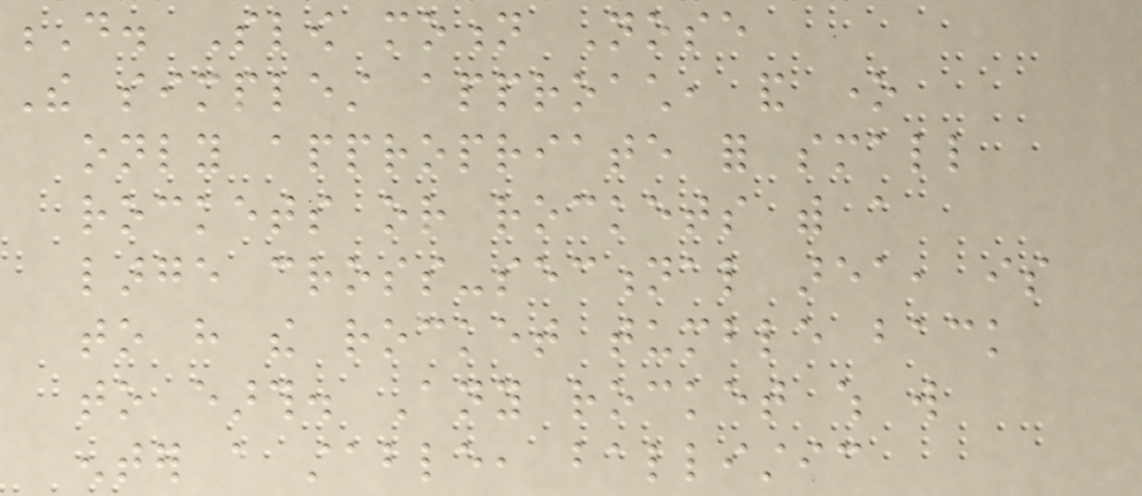D. Slow motion Nose
The simplest approach, and one
only appropriate for small
rockets or rockets with a
large cross-sectional area, is
to have the rocket tumble back
to earth. Any rocket which will
enter a stable, ballistic
